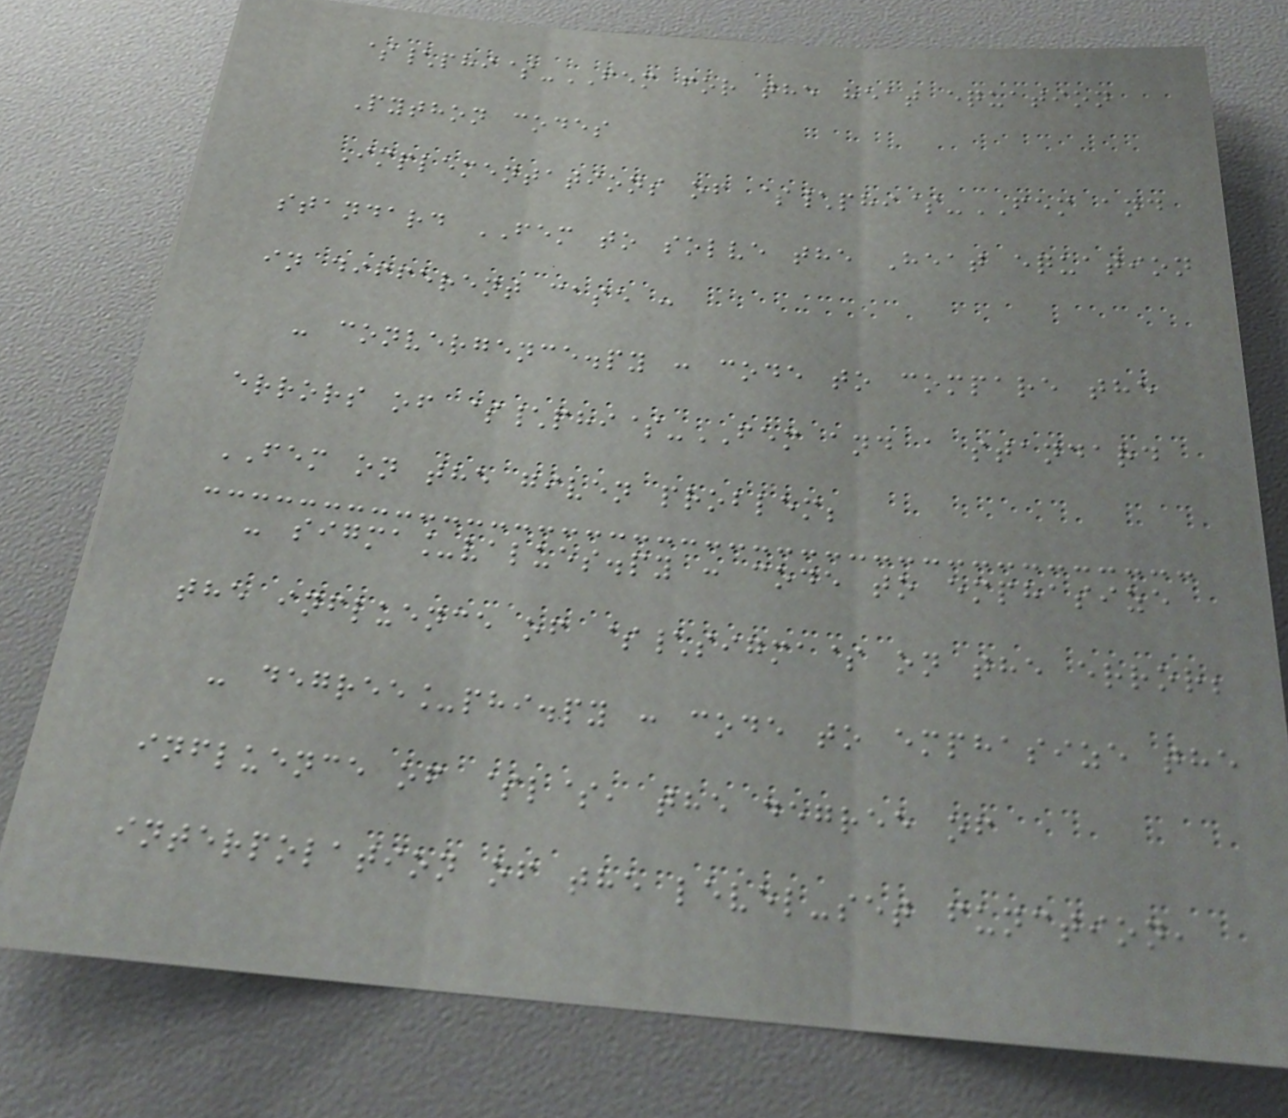$\phi$-FEM for the heat equation
Python codes
Implementations of $\phi$-FEM and
standard FEM to solve the Heat equation
in different case :
- convergence.py : code to compare the
errors of $\phi$-FEM and a standard
FEM on the given problem;
- sigma_values.py : code to emphasize
the influence of $\sigma$ on the error;
- degree_phi.py : code to emphasize the
influence of $l$, the degree of
interpolation of the level-set function,
